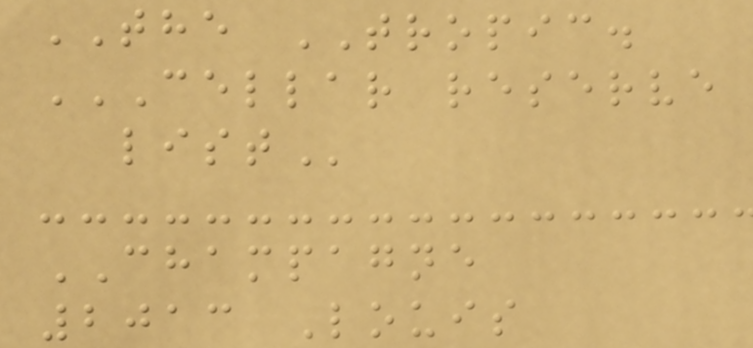THE TROPIC.
CELLAR RESERVE
LIST
CHAMPAGNE
2013 Louis
